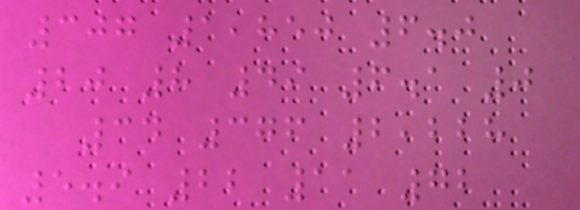307 1,850 6.0
20 8 49 6.1 0
34 376 2,228
5.9 22 11 72
